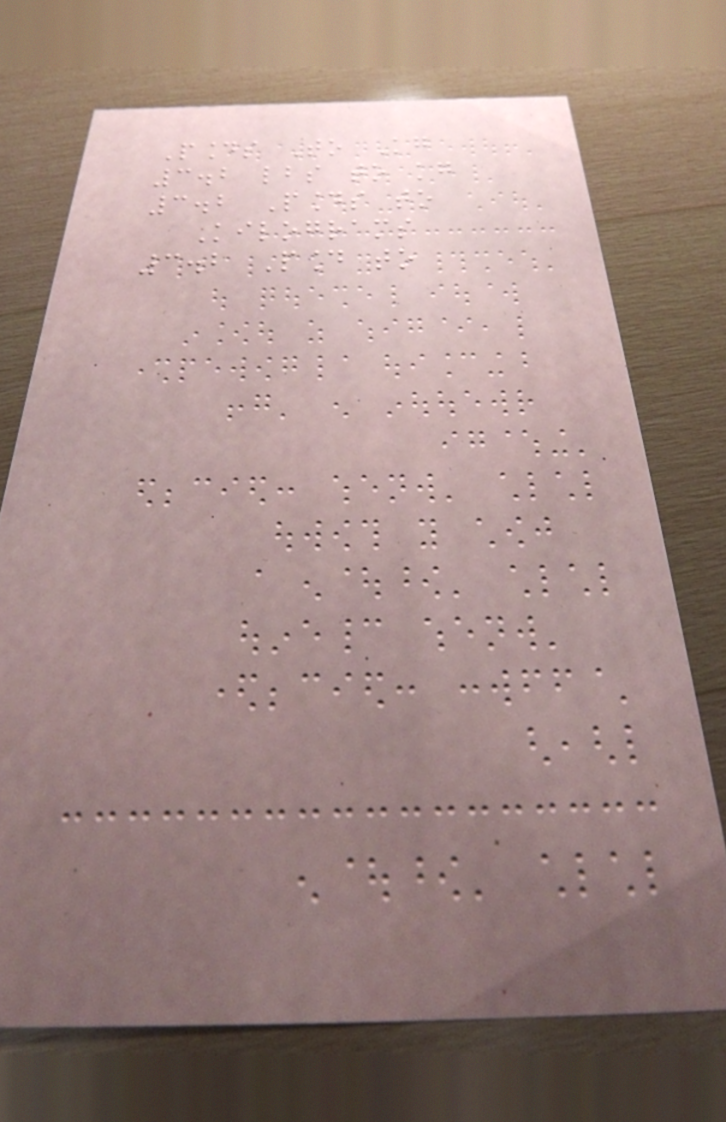Pounds To Kg
3.2 lbs to kg
3.2 Pounds to
Kilograms
3.2 Pound to
